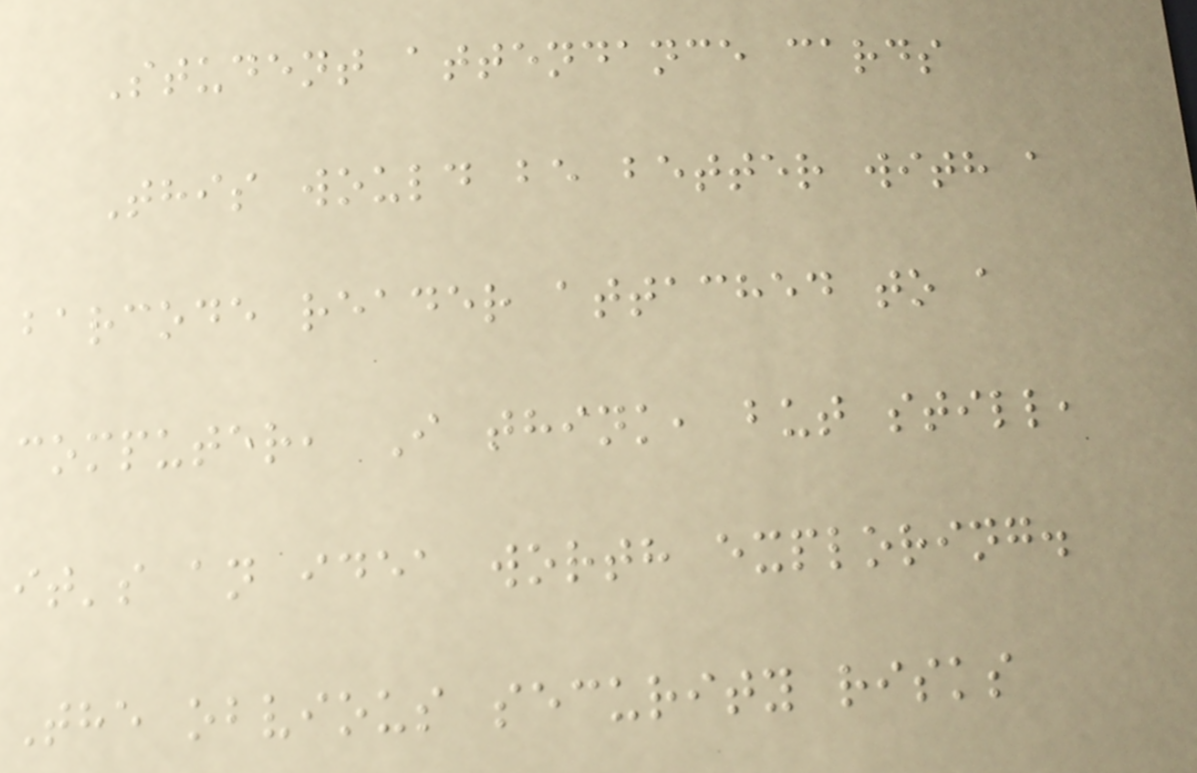Student attendance cards
This would be better with a
barcode reader attached to a
computer, I think, but still,
it's an idea worth exploring.
The obvious security risks
